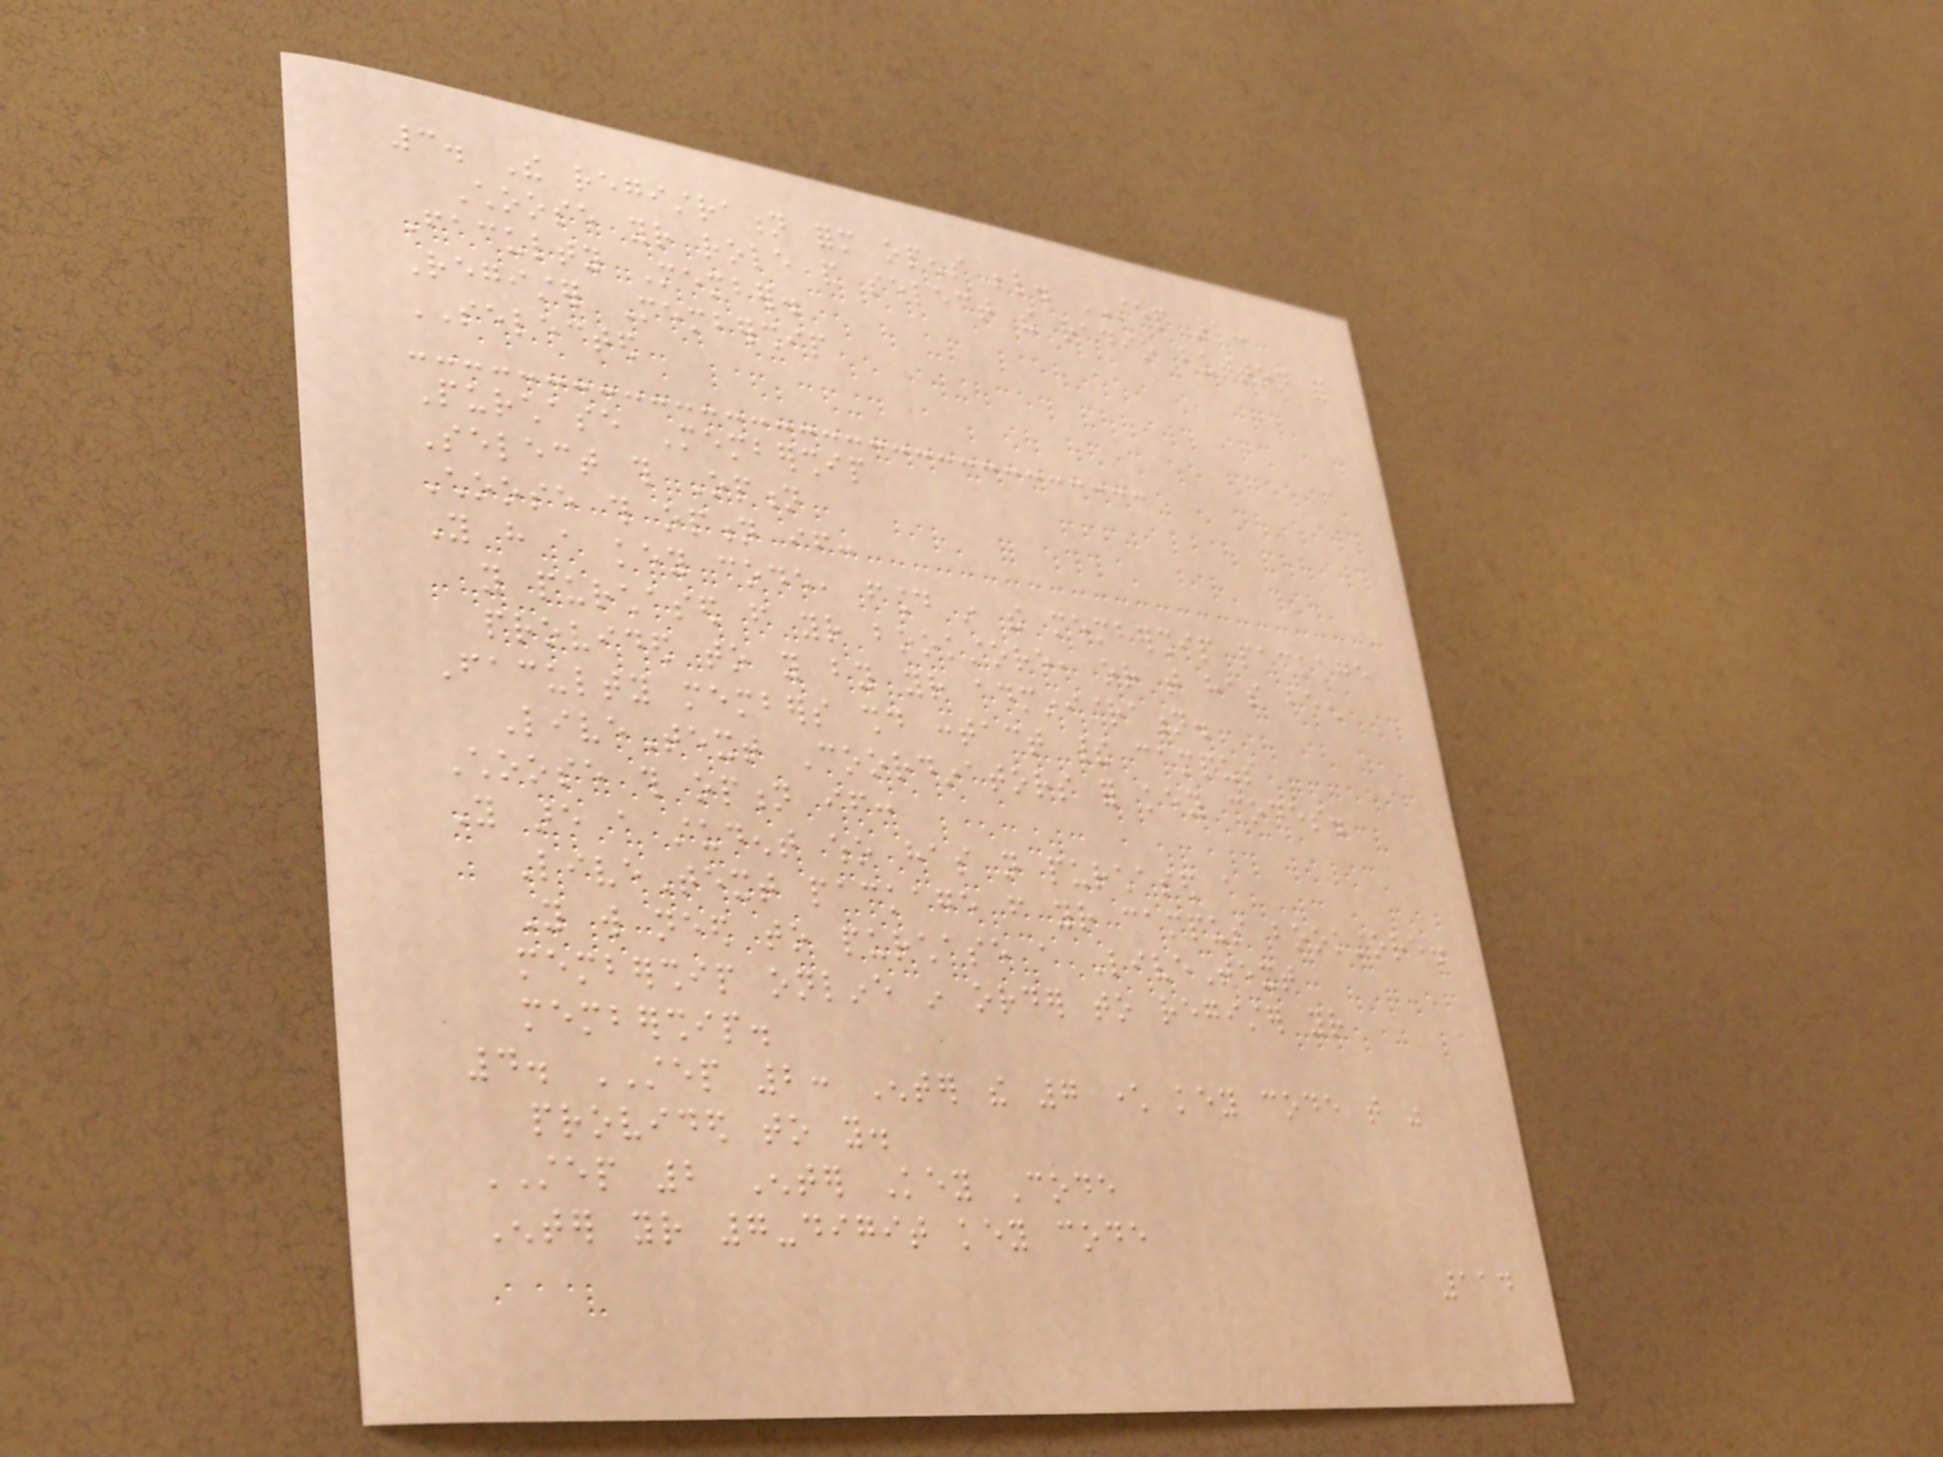3. The registration form opens below. STEP 1:
Choose your role and select the radio button for
Faculty Member.
Register Membership
SELECTED
Purchase Membership
Select this Option
Choose this option if:
You have a key code, found in the membership package
you purchased from your bookstore, or that has been
provided to you by your administration.
Faculty members should contact their campus
LiveText Coordinators for key codes.
Choose this option if:
You are a student who has not purchased a
LiveText package from your campus bookstore.
You will need to purchase a LiveText
membership online in order to register your
membership.
4. STEP 2: Enter the 7 character key code that was
provided to you.
STEP 2 Enter Key Code
Enter your 7-digit key code
114
